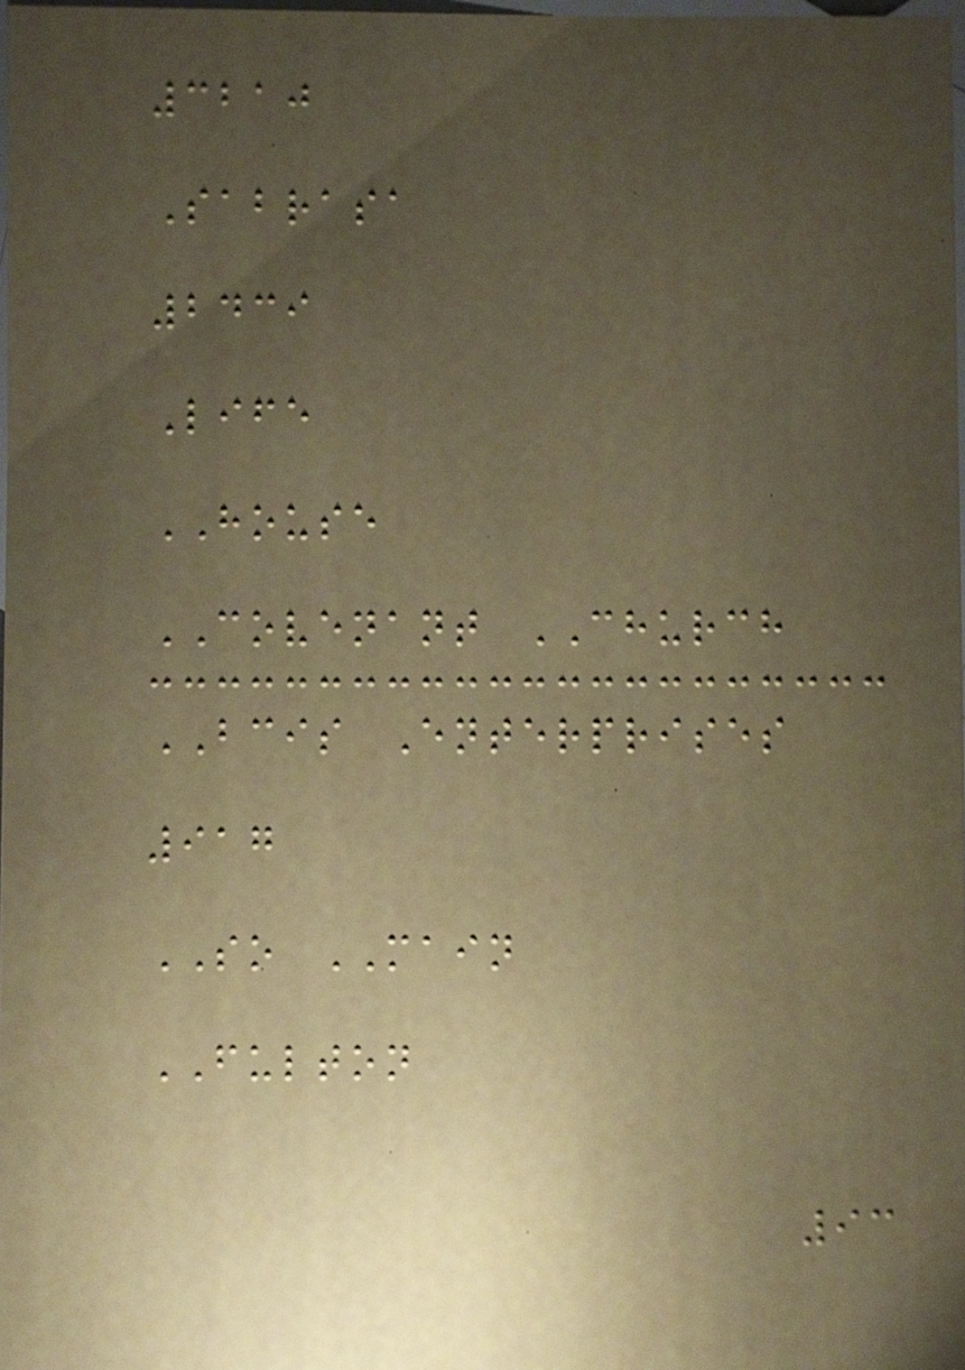3210
Sabrasa
2439
Life
HOUSE
COVENANT CHURCH
BCIS Enterprises
917
SO MAIN
FULTON
93
